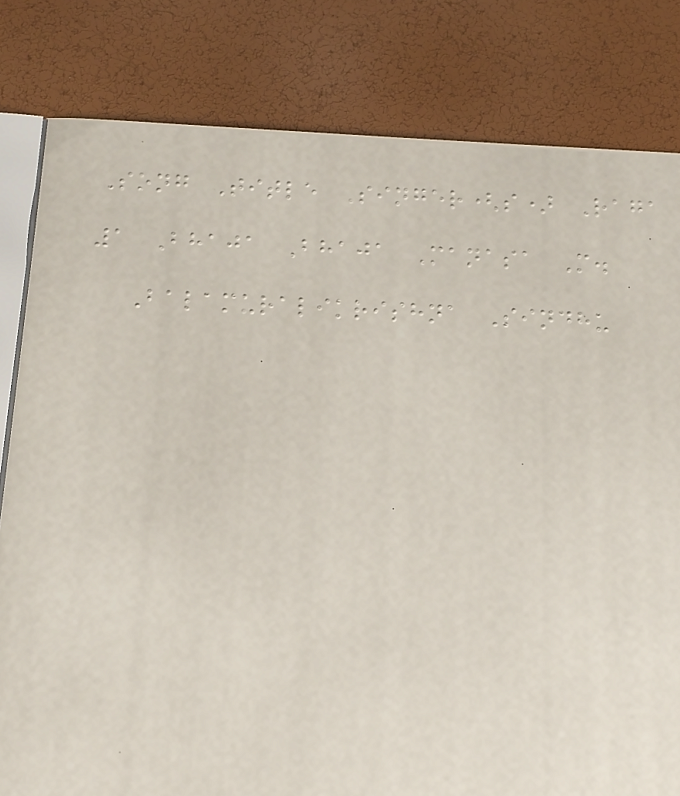Song Title Singer(s) Raga
1 Bhaja Bhaja Manasa M.
Balamuralikrishna Sindhu
